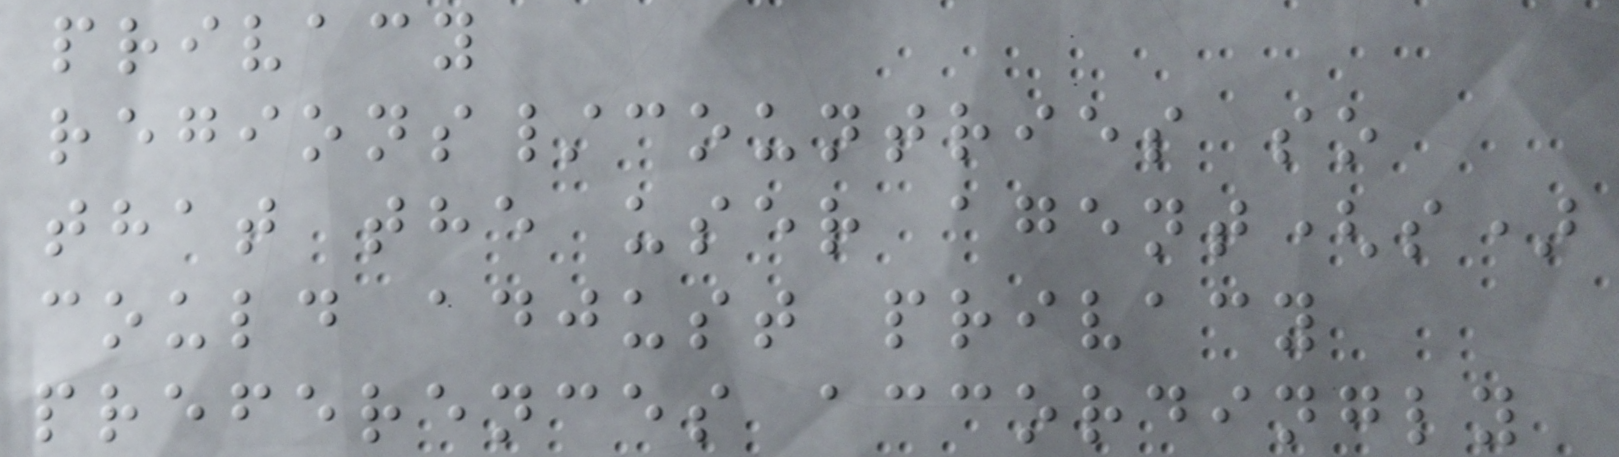privacy
regions/countries so
that the user agent(s)
could adjust privacy
preferences accordingly
